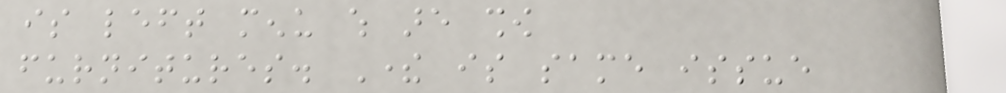is left menu which are show
furnitures. There is same issue
